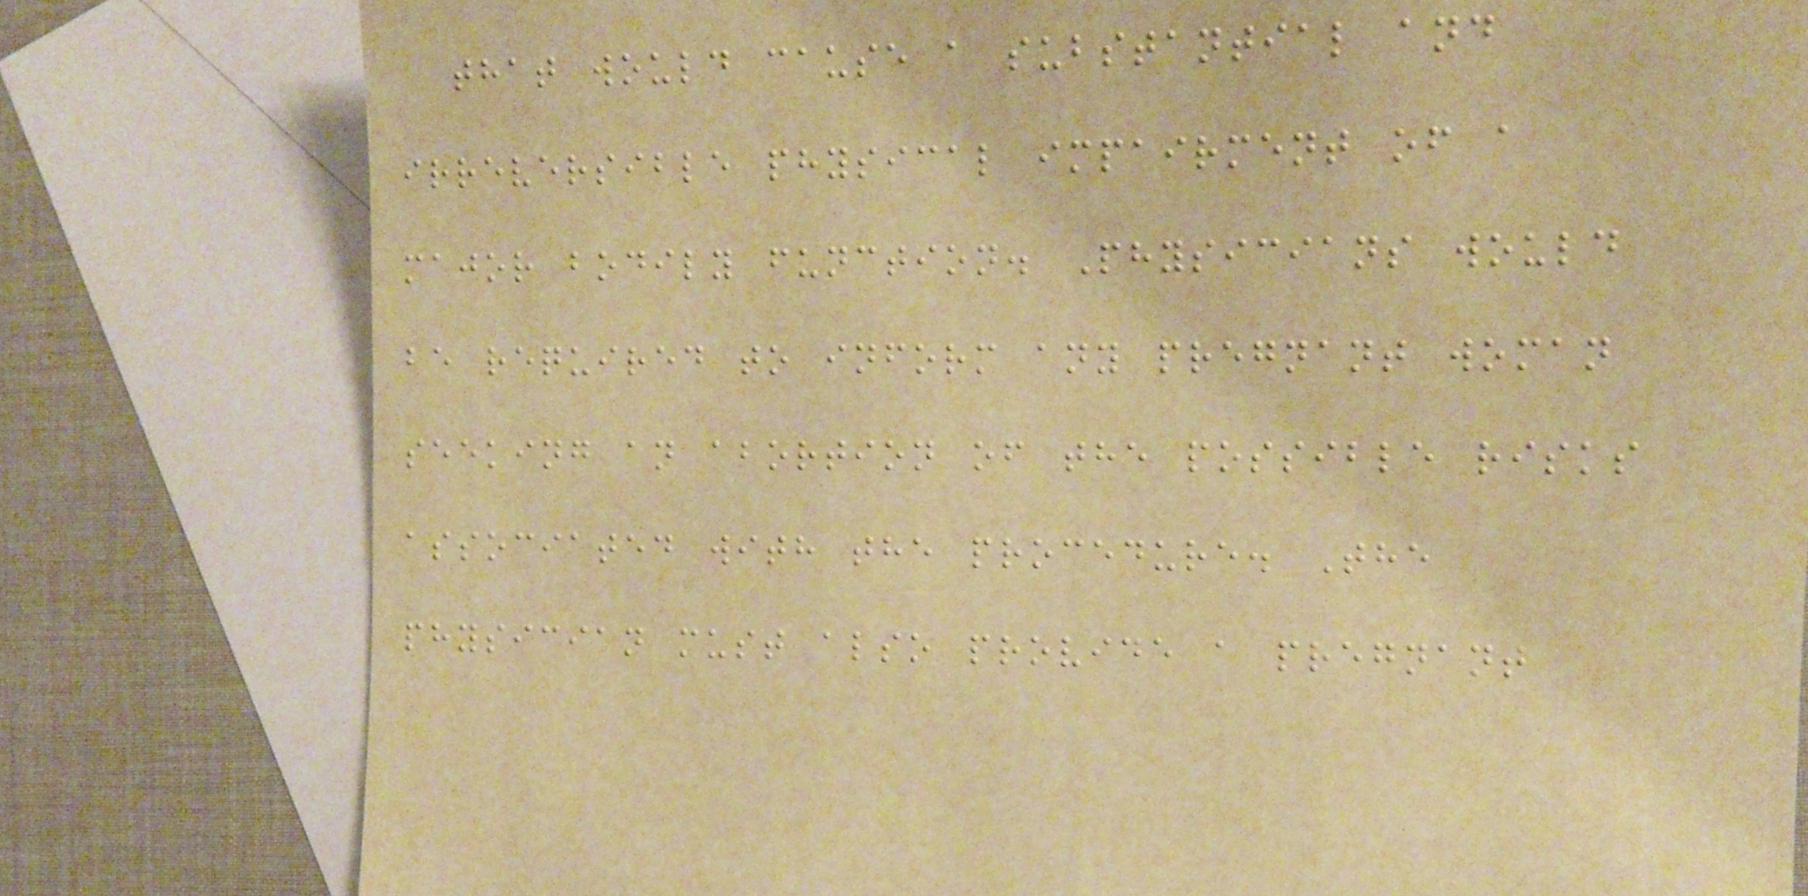that would cause a substantial and
irreversible physical impairment of a
major bodily function. Physicians would
be required to inform any pregnant woman
seeking an abortion of the possible risks
associated with the procedure. The
physician must also provide a pregnant
